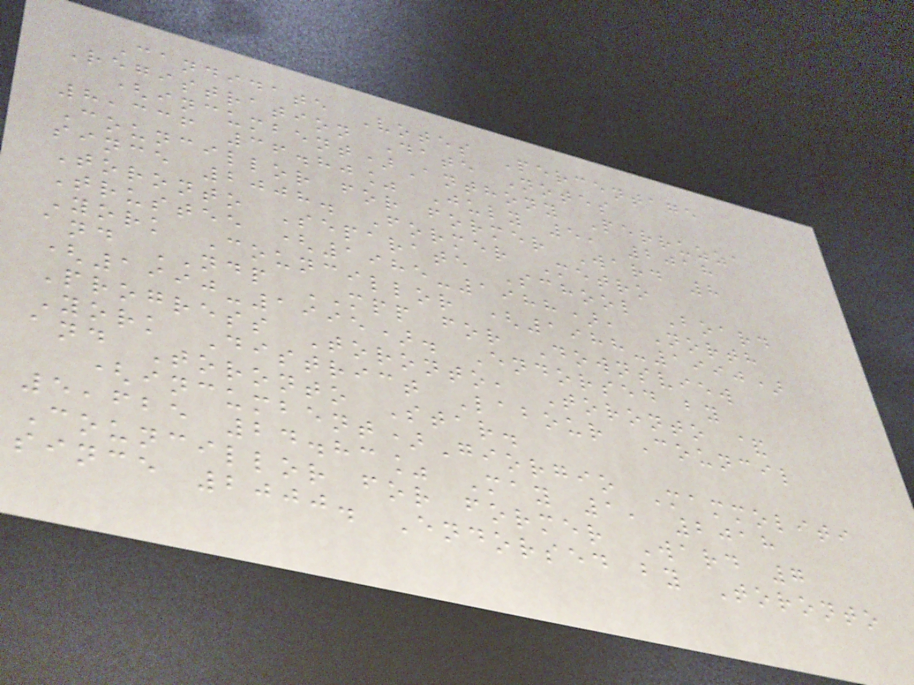Candidate Votes Percentage
Registration Date Notes
(incumbent)Anthony Perruzza
8,336 36.80% July 5, 2018
Councillor for former Ward 8
since 2008. Former Metro
Toronto Separate School Board
Trustee (1985-1988), North
York Councillor (1988-1990)
and NDP MPP for Downsview
(1990-1995). Endorsed by
Progress Toronto, Toronto &
York District Labour Council
and Toronto Star.
(incumbent)Giorgio Mammoliti
5,625 24.83% May 1, 2018
Councillor for former Ward 7
since 2000. Endorsed by Toronto
